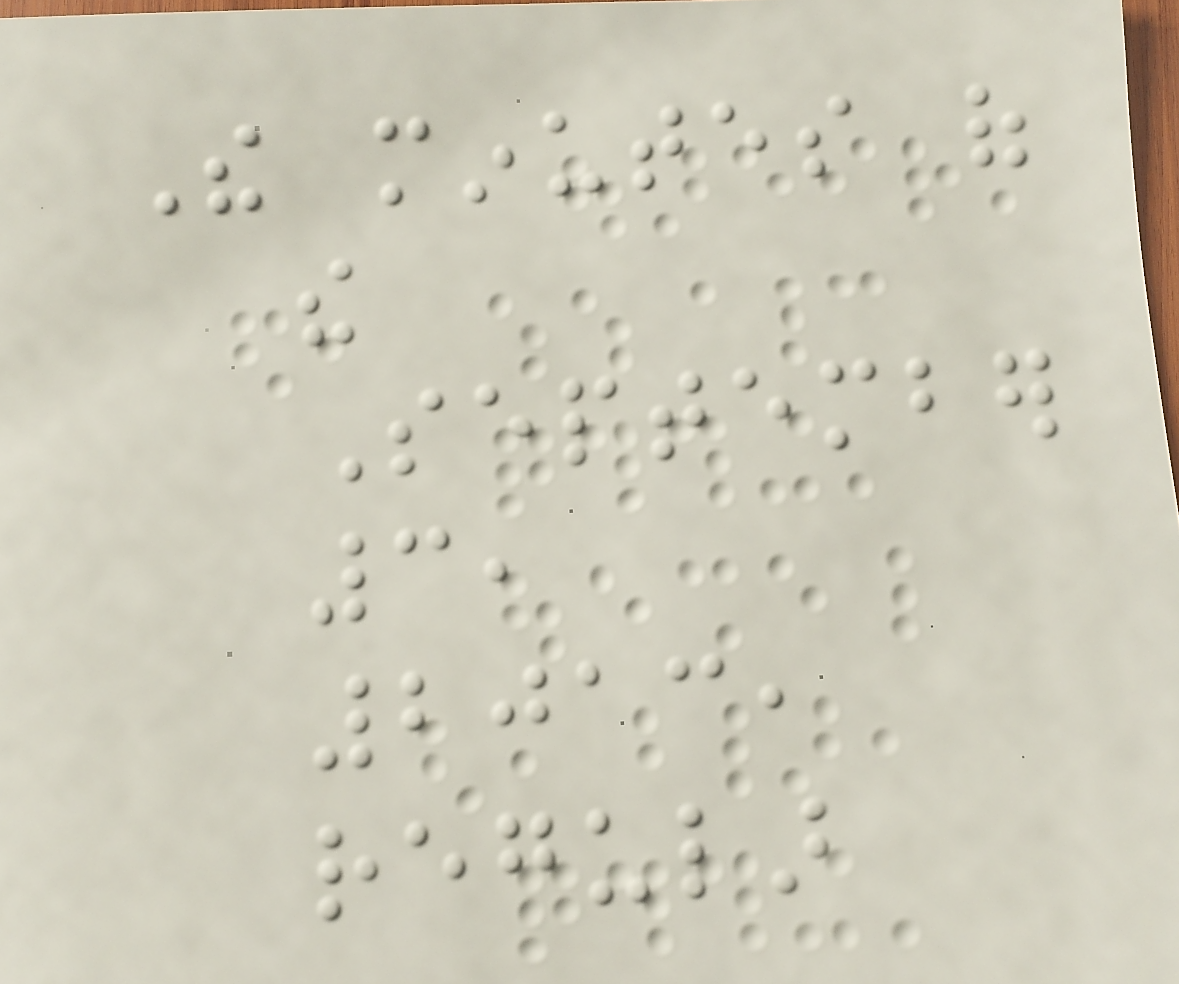The minutes of
the
September
3,
2013,
regular
